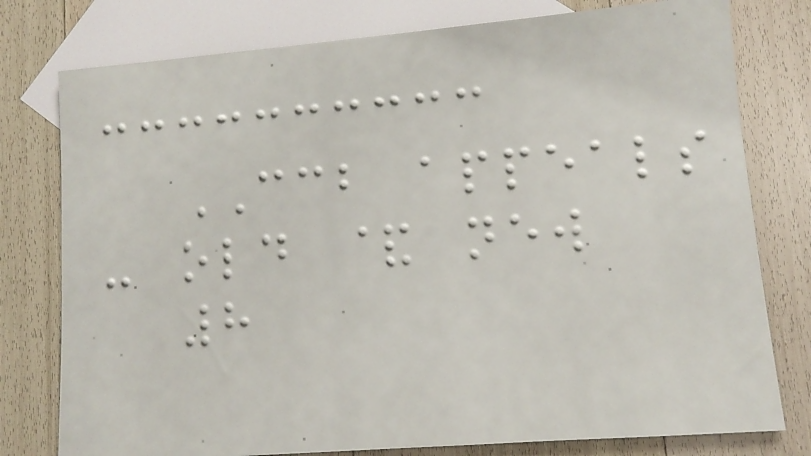CCB appeals
- old & new
8
